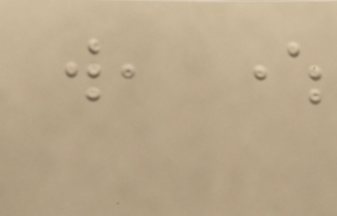will, where
